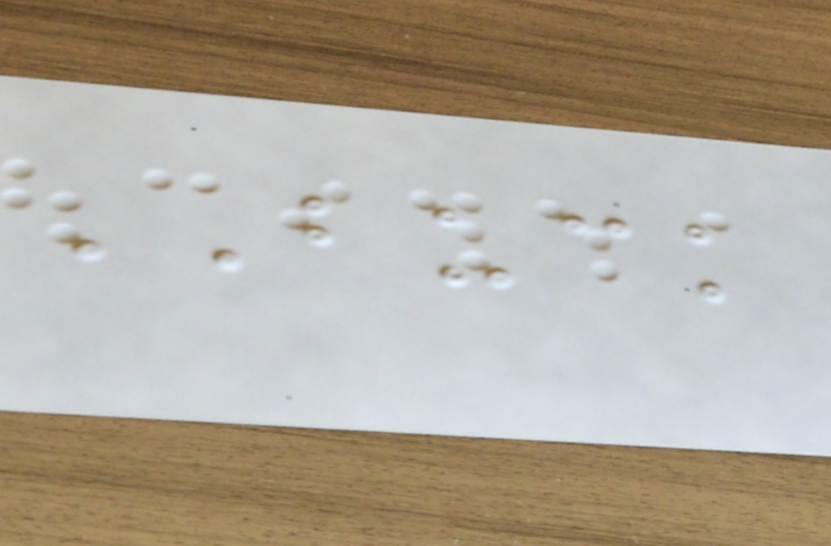BUCK
